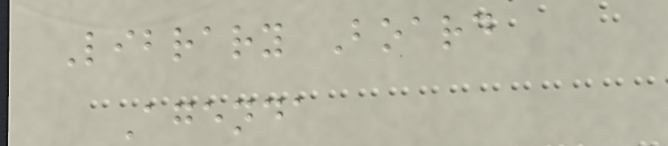Library Board
Agenda
